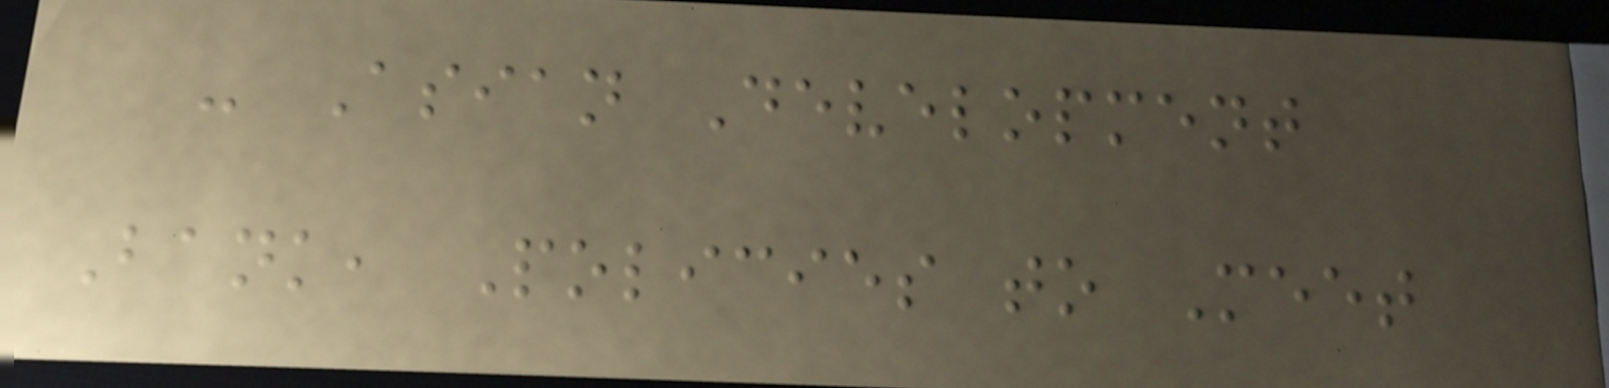- Asian Development
Bank, Policies to Meet
